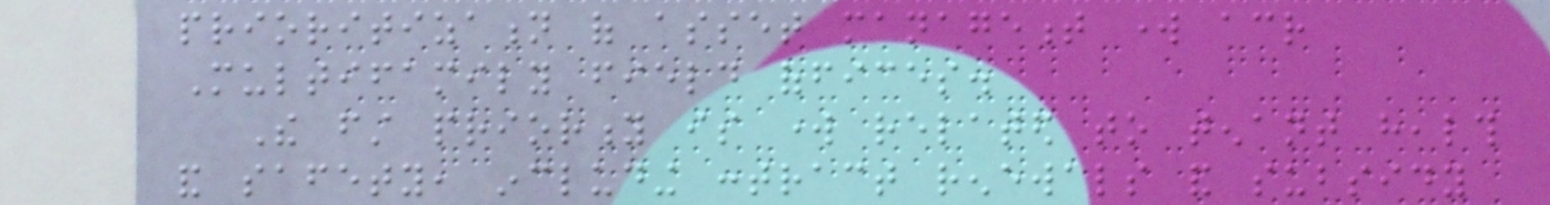prioritization of asset management work across
Multifamily field offices.
The first priority is work related to tenant health
and safety, including contract renewals and subsidy
